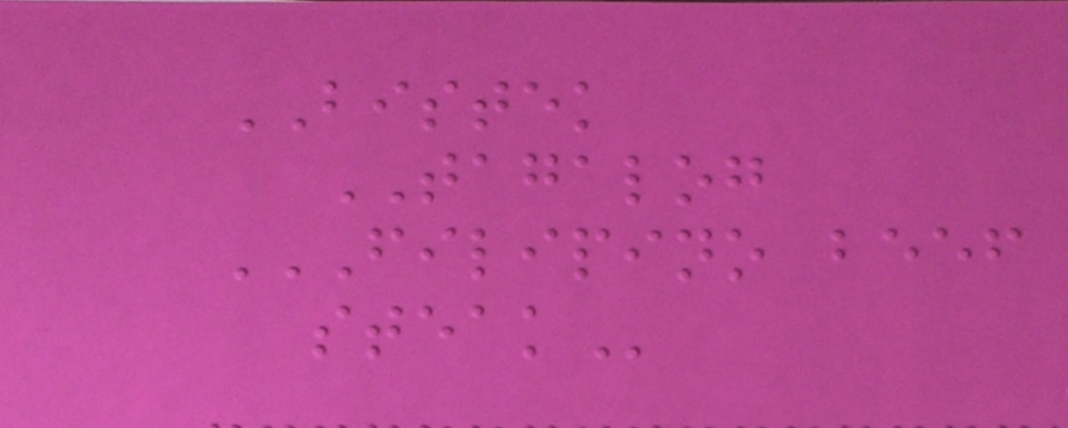BISTEK
TAGALOG
FILIPINO BEEF
STEAK
